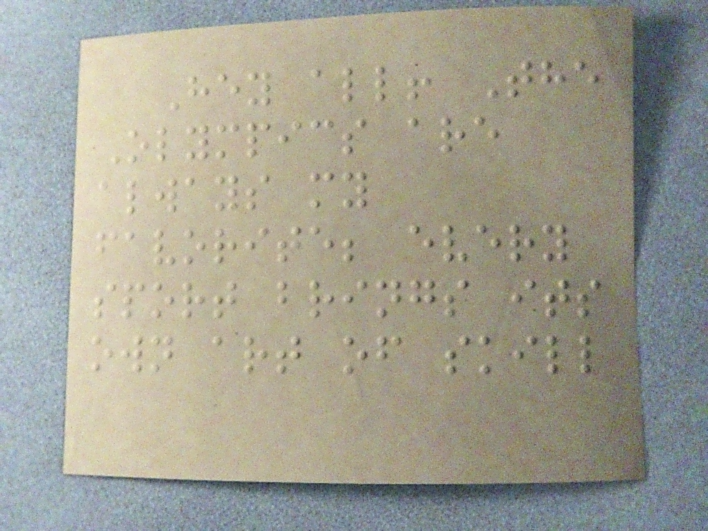Hey all! The
Olympics are
always my
favorite; every
sport brings its
own art of skill
